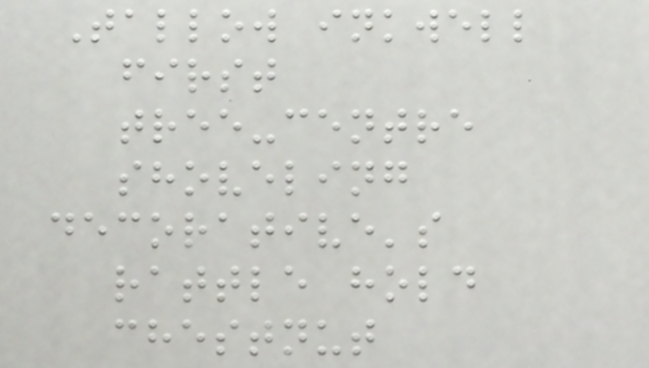Tallow inkwell
first
tree-centre
shoveling
decorative's
rattle hold
chestnut
